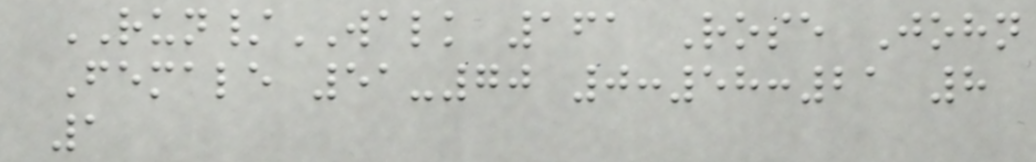RUN/WALK 161 Rose John
Female 51-70 0:58:21 8
1
